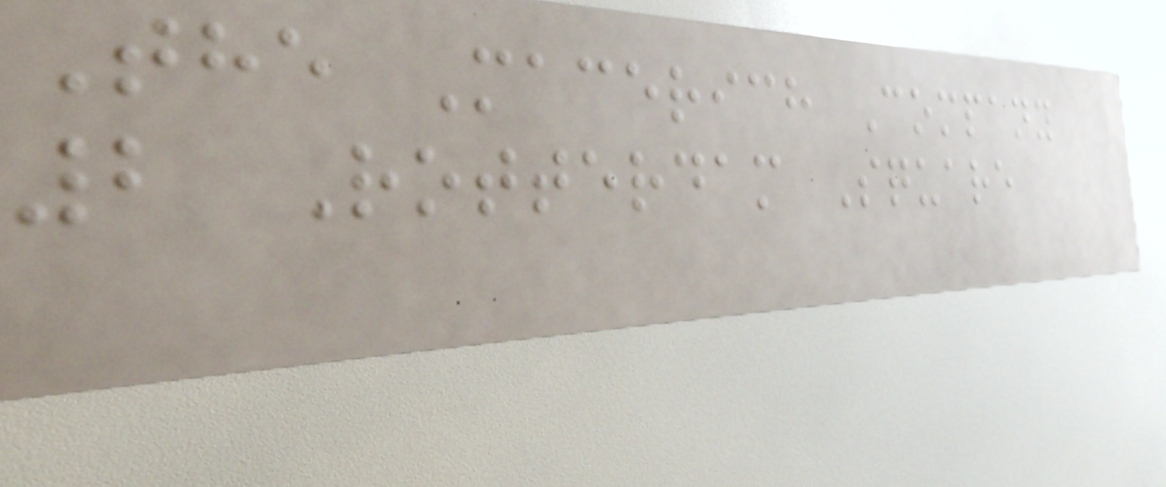The Macerich Company
2 Rotterdam Square
